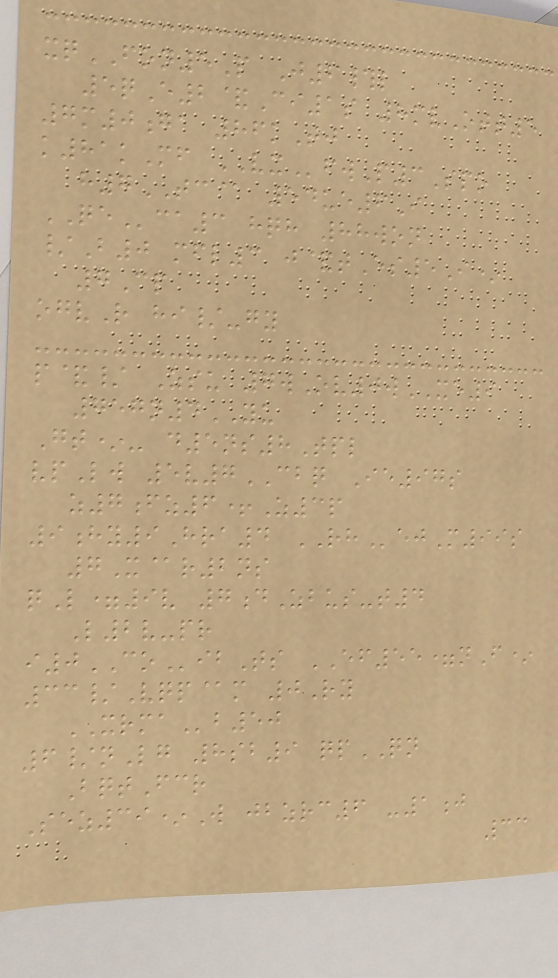xqFON5P J6#l
5qE2&Ci1s 8mvOtt5
7m0ga 86kTj
k81kMf VXfwP3Spo
h7TC@ 54ue6I
QEca3 hqh 88won
/B0 mfl3 j&tEs5I*
7Cp
ogvR hi/-gy
p&/ Zsu 7wOv0wXE9
757n4YU
Gt*- d5ns8Tpl
vpLw 5v7CBQ Ie97s
z7fz6+Z3p
9hy9Hra4 RHejM99s
7X@r2ns
qL=9v 7dZbus-t4
L2v-pr
i0COibTs EF55=nF*
33/Vqp@m 0Ry
XRMAb50
6/nLg 8sb9 qpQN
BqtFcr
Sez39*W jbzrc6 -1j
33
